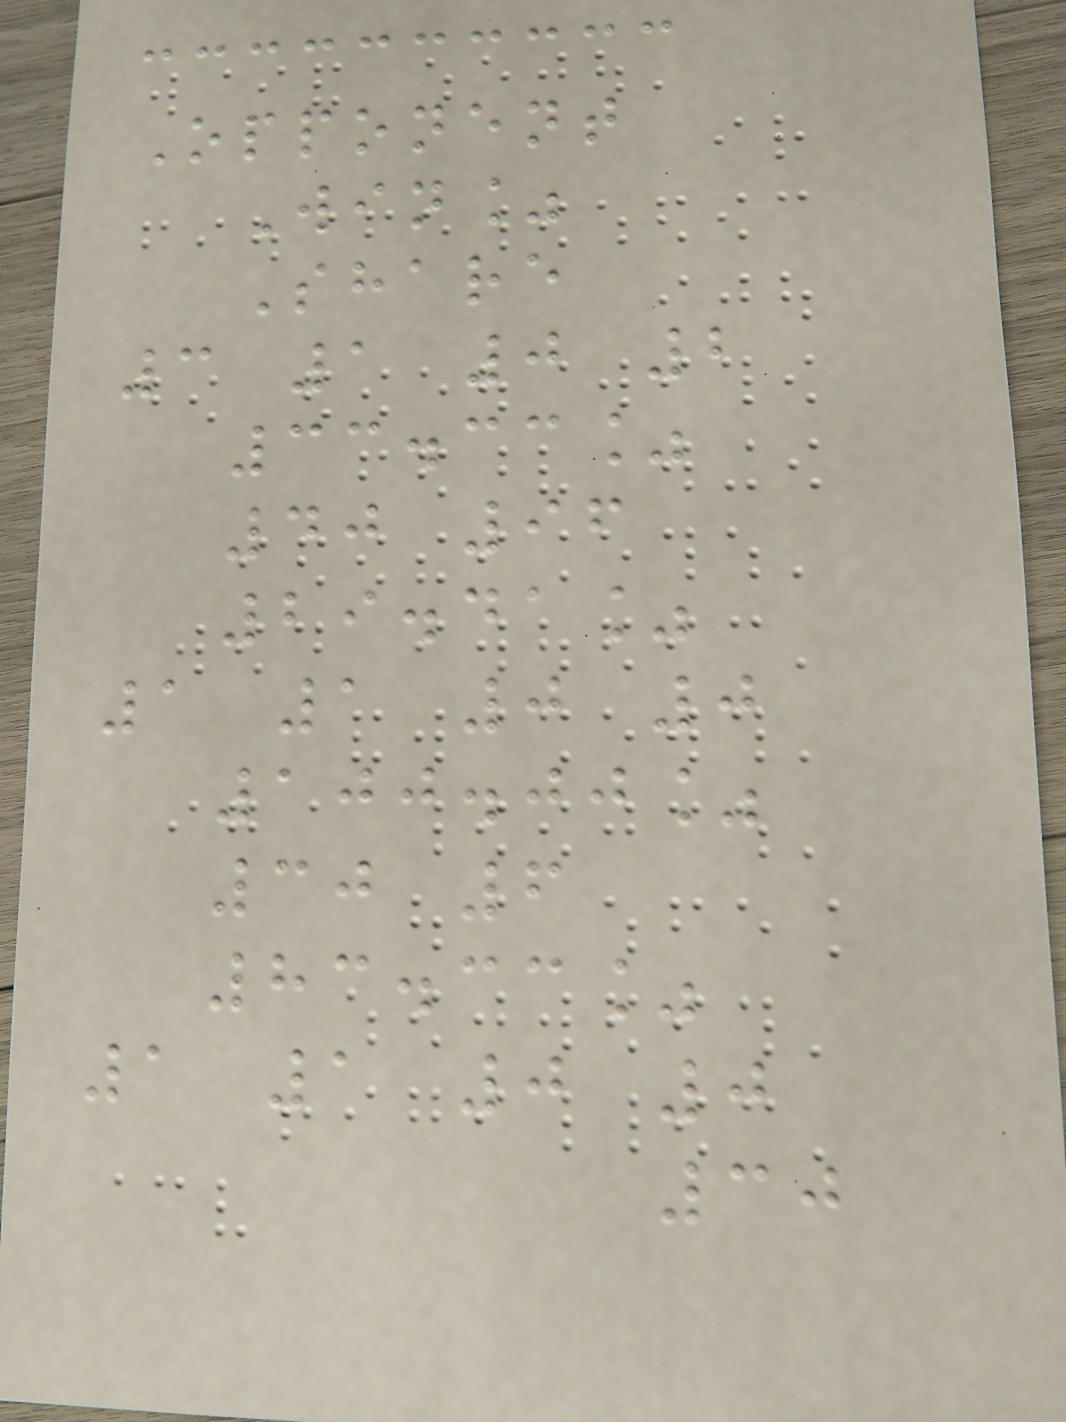Opponent
Win%
Share
3 1 0 2
33.33%
40 96
29.41%
1 1 0 0
100.00%
30 6
83.33%
1 1 0 0
30
